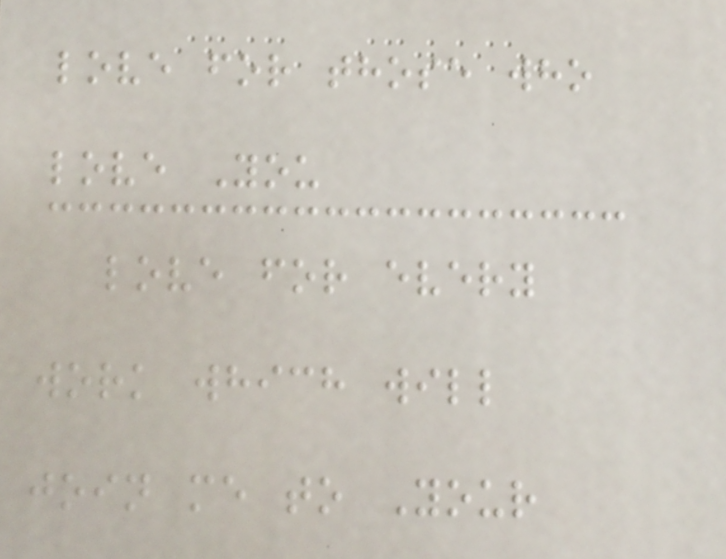love for those who
love You
love for every
work which will
join me to Your
